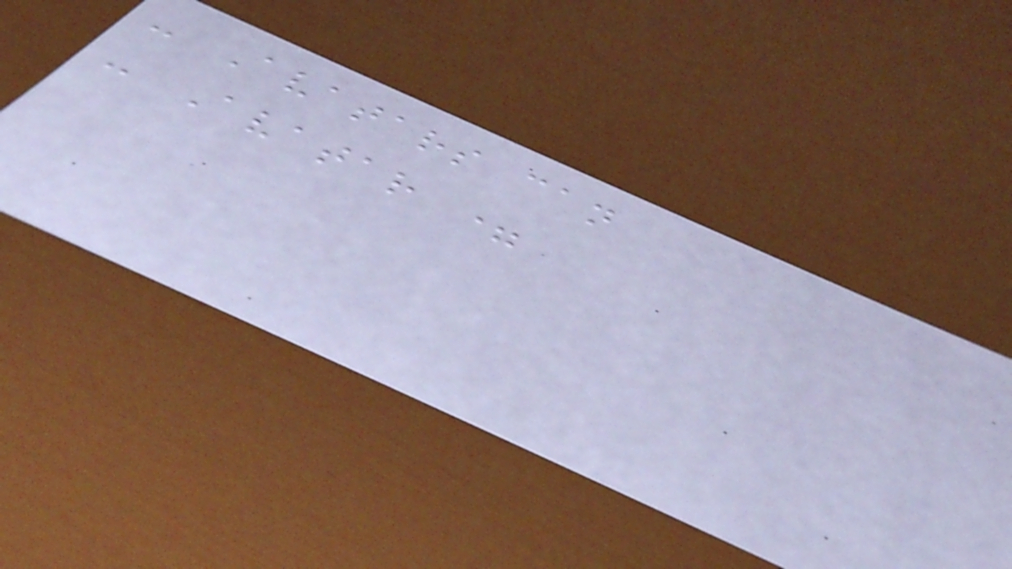- Avatars can
- Avatar =
